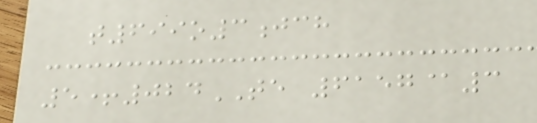t699o3jch
5+024TE 6157@3
